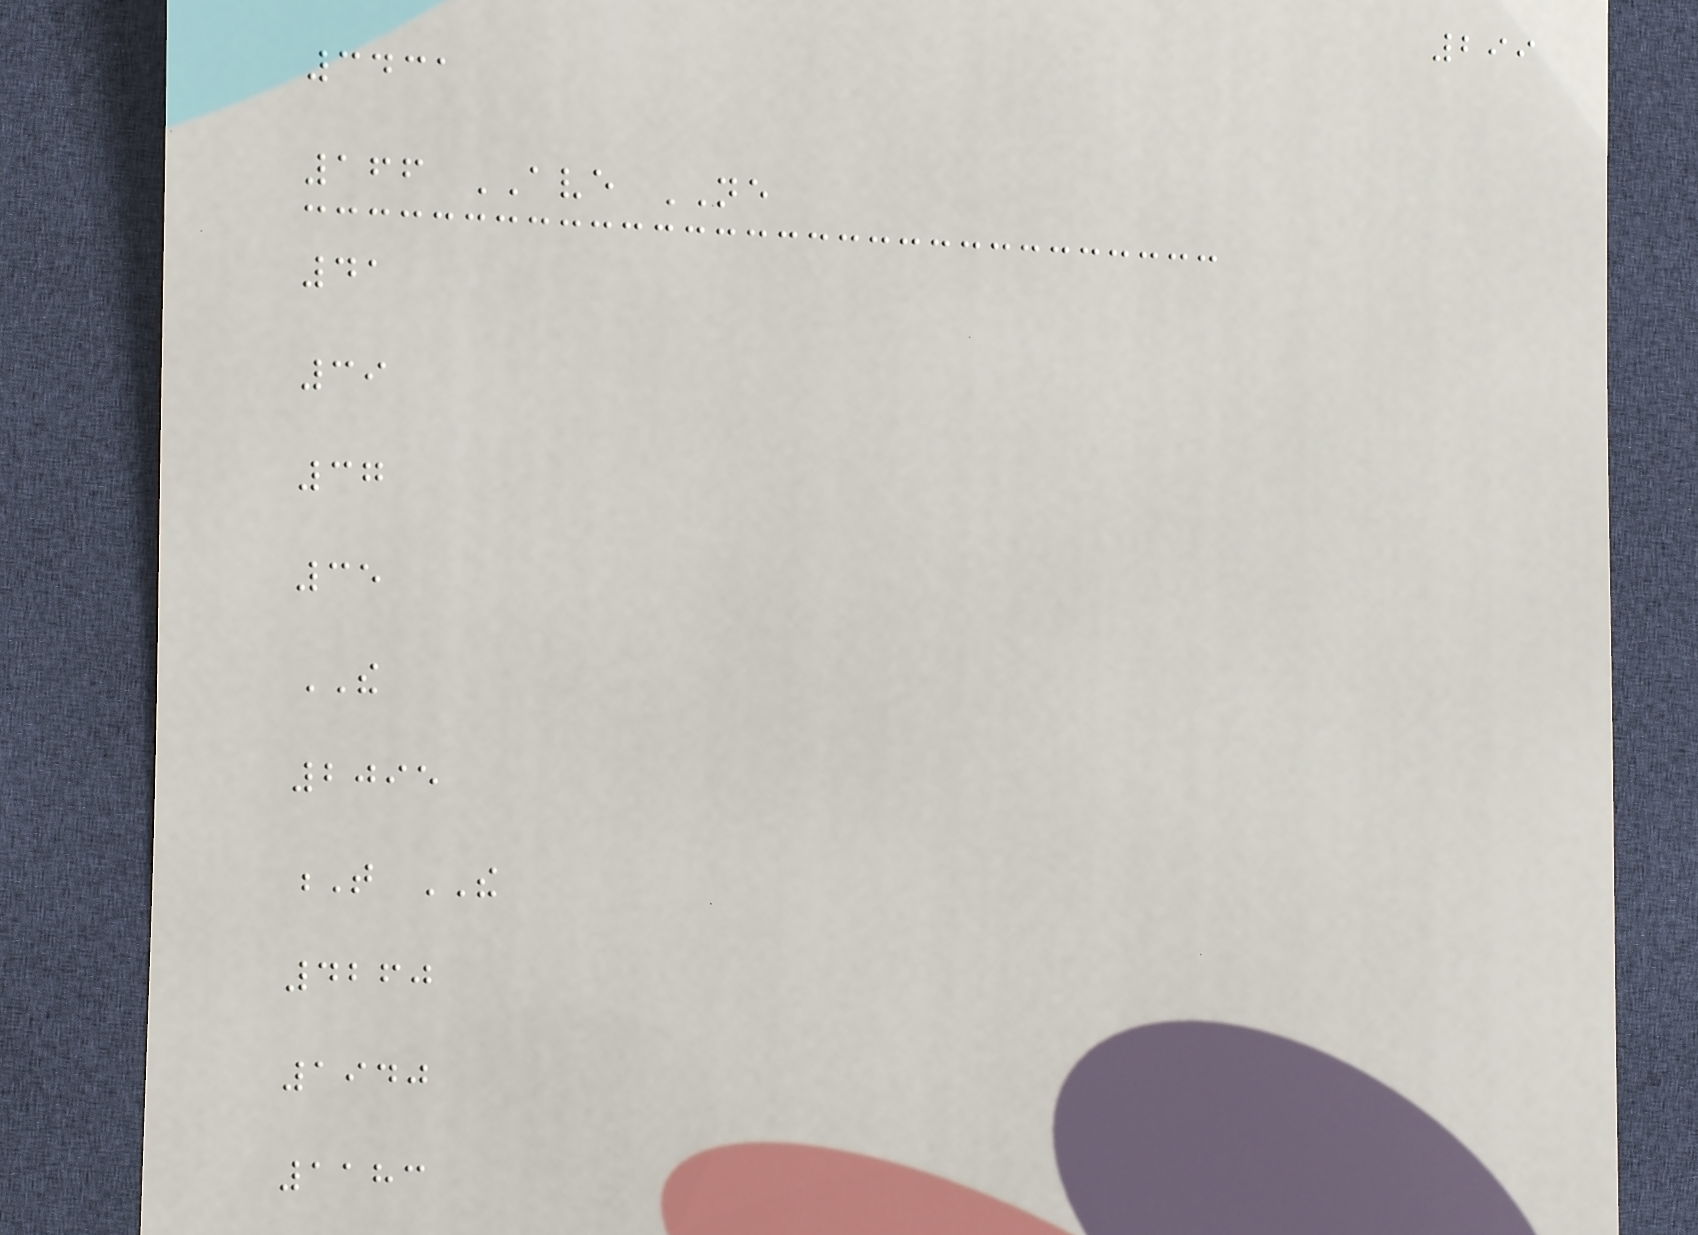299
3431
166 AVE NE
41
39
37
35
THE
2095
T THE
4260
1940
1183
